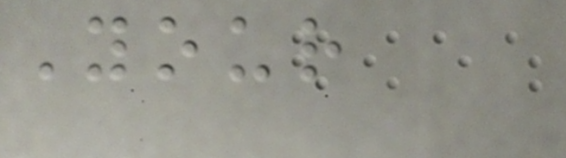Your
